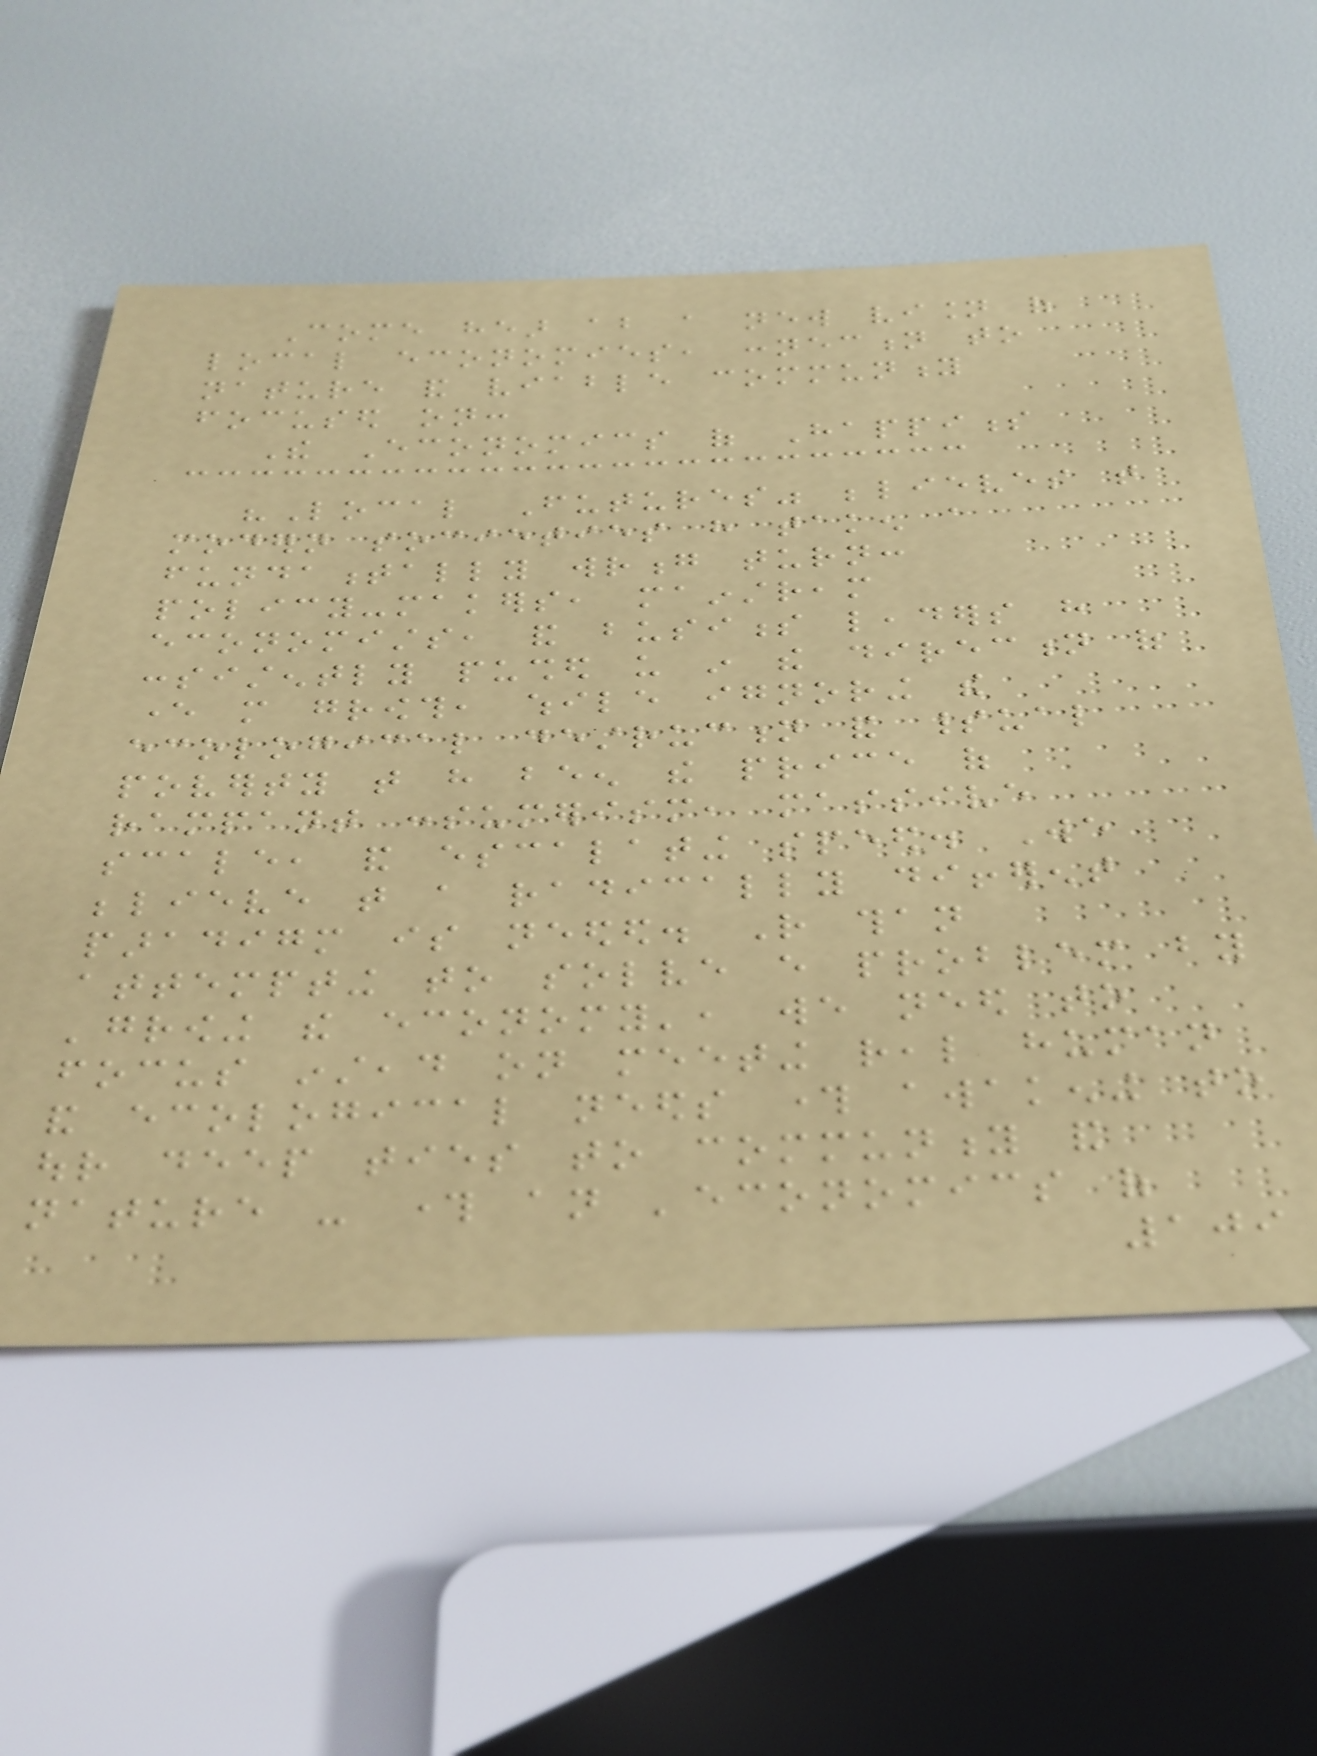Come hear about a new vision of
local economies, connection to
nature and viable community
focused on:
The Economics of Happiness
"Local Futures" believes that
modern societies have taken a
fundamentally wrong turn:
policy-makers, mainstream
economists, and business leaders have
consistently pushed us in the direction of
ever more growth, while ignoring the
ecological destruction and spiritual
poverty that have been the price of
rampant consumerism, massive
scale, and escalating speed. We
believe that a radically different
paradigm is needed. Rather than
attempting to solve every problem by
'growing the economy', we need to
focus instead on meeting real human
and ecological needs through awakening to
our deep ties to community and
nature - through an 'economics of
109
